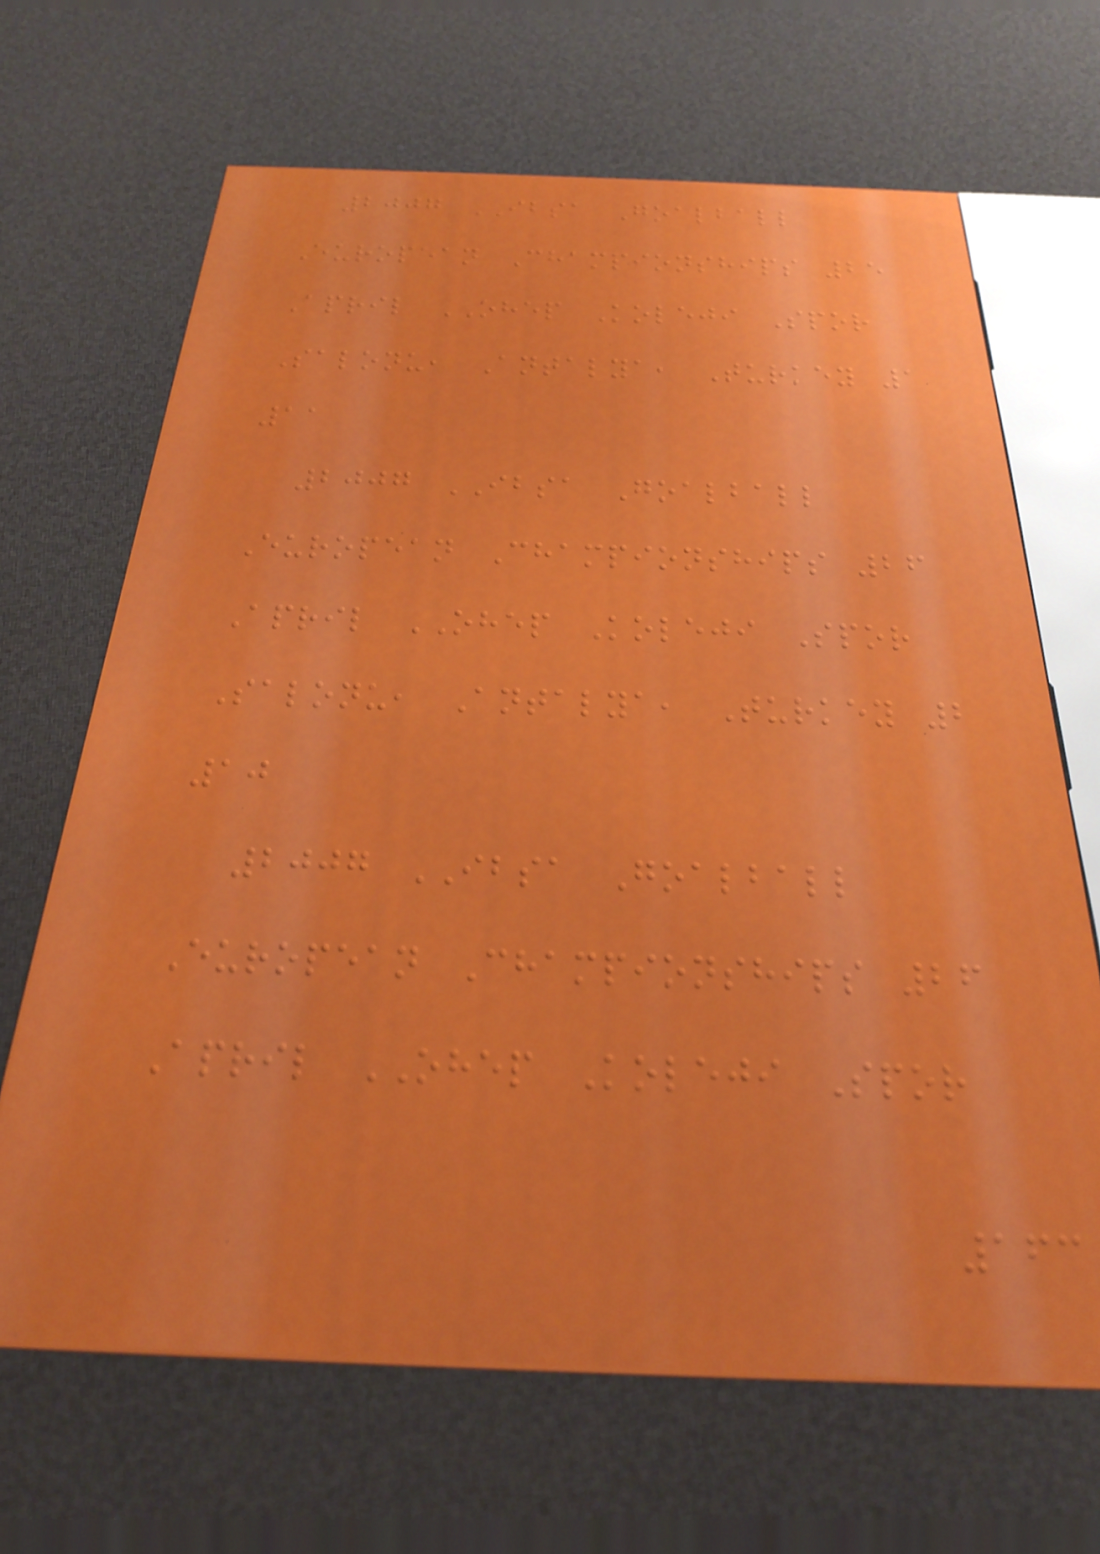2007 IBSA Goalball
European Championships 25
April OHEP Koleji Spor
Salonu, Antalya, Turkey 1
11
2007 IBSA Goalball
European Championships 26
April OHEP Koleji Spor
Salonu, Antalya, Turkey 2
10
2007 IBSA Goalball
European Championships 26
April OHEP Koleji Spor
163
